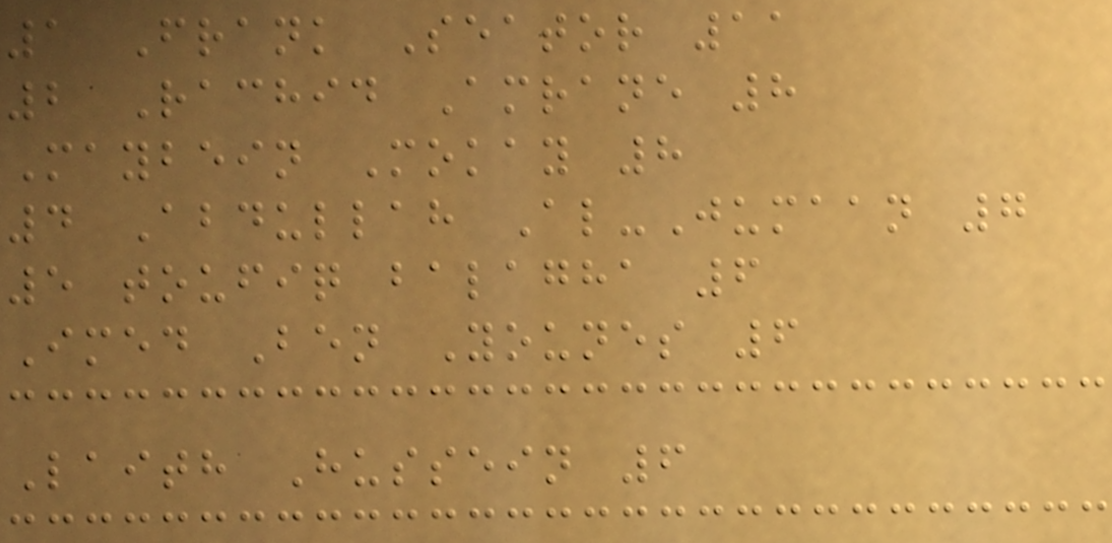1 Frank Seator 11
2 Rachid Amrane 8
Maybein Mokay 8
4 Abdullah Al-Jumaan 7
5 toufiq balagha 6
Imed Ben Younes 6
Laith Hussein 6
